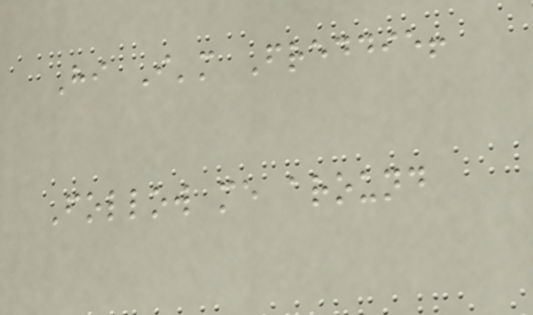Hi I'm Freddie!
Follow me around
